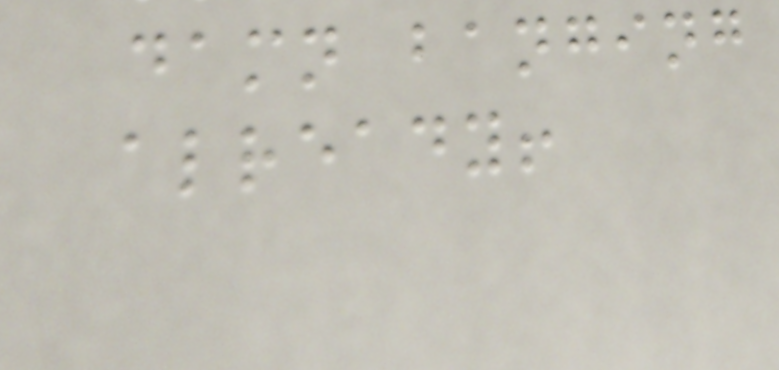damn banging
already!
